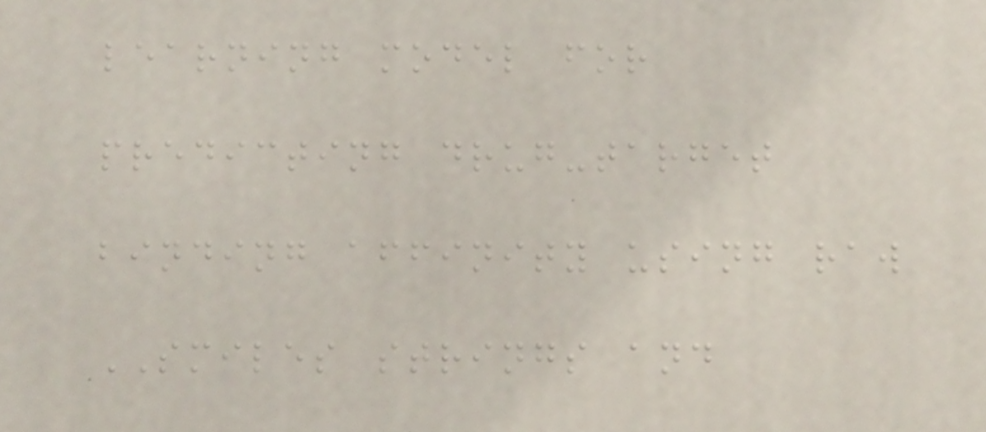learning model for
predicting drug-target
binding affinity using raw
SMILES strings and
